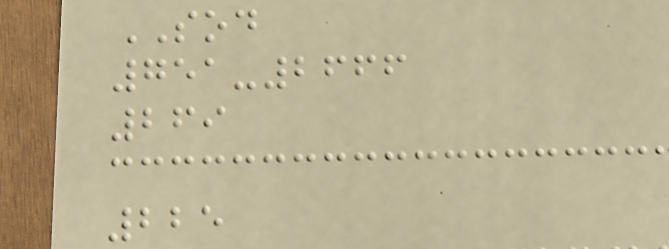SOD
751-2666
269
225
